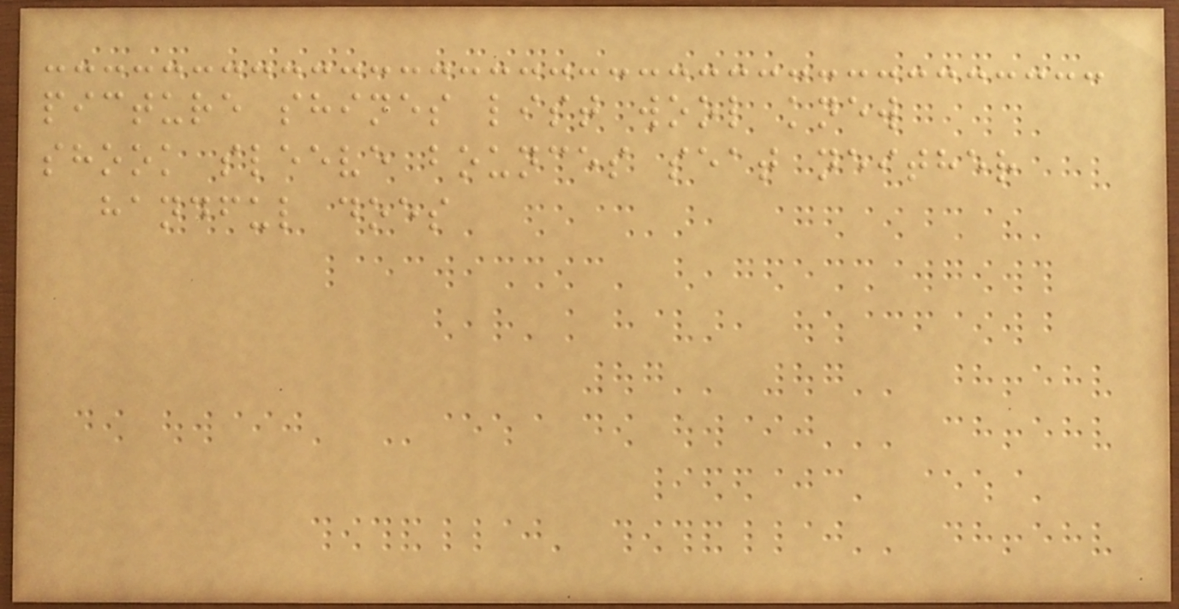picture shines list wool knew
shook sleeve bounces seat neither
handful does
